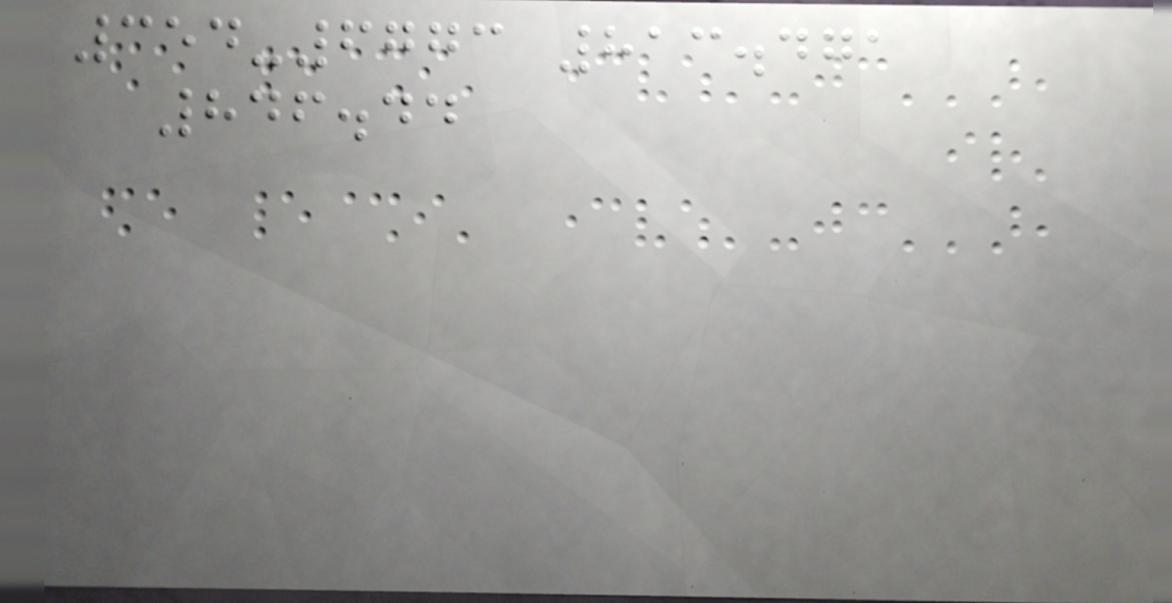354-6773 813.471
846.44
